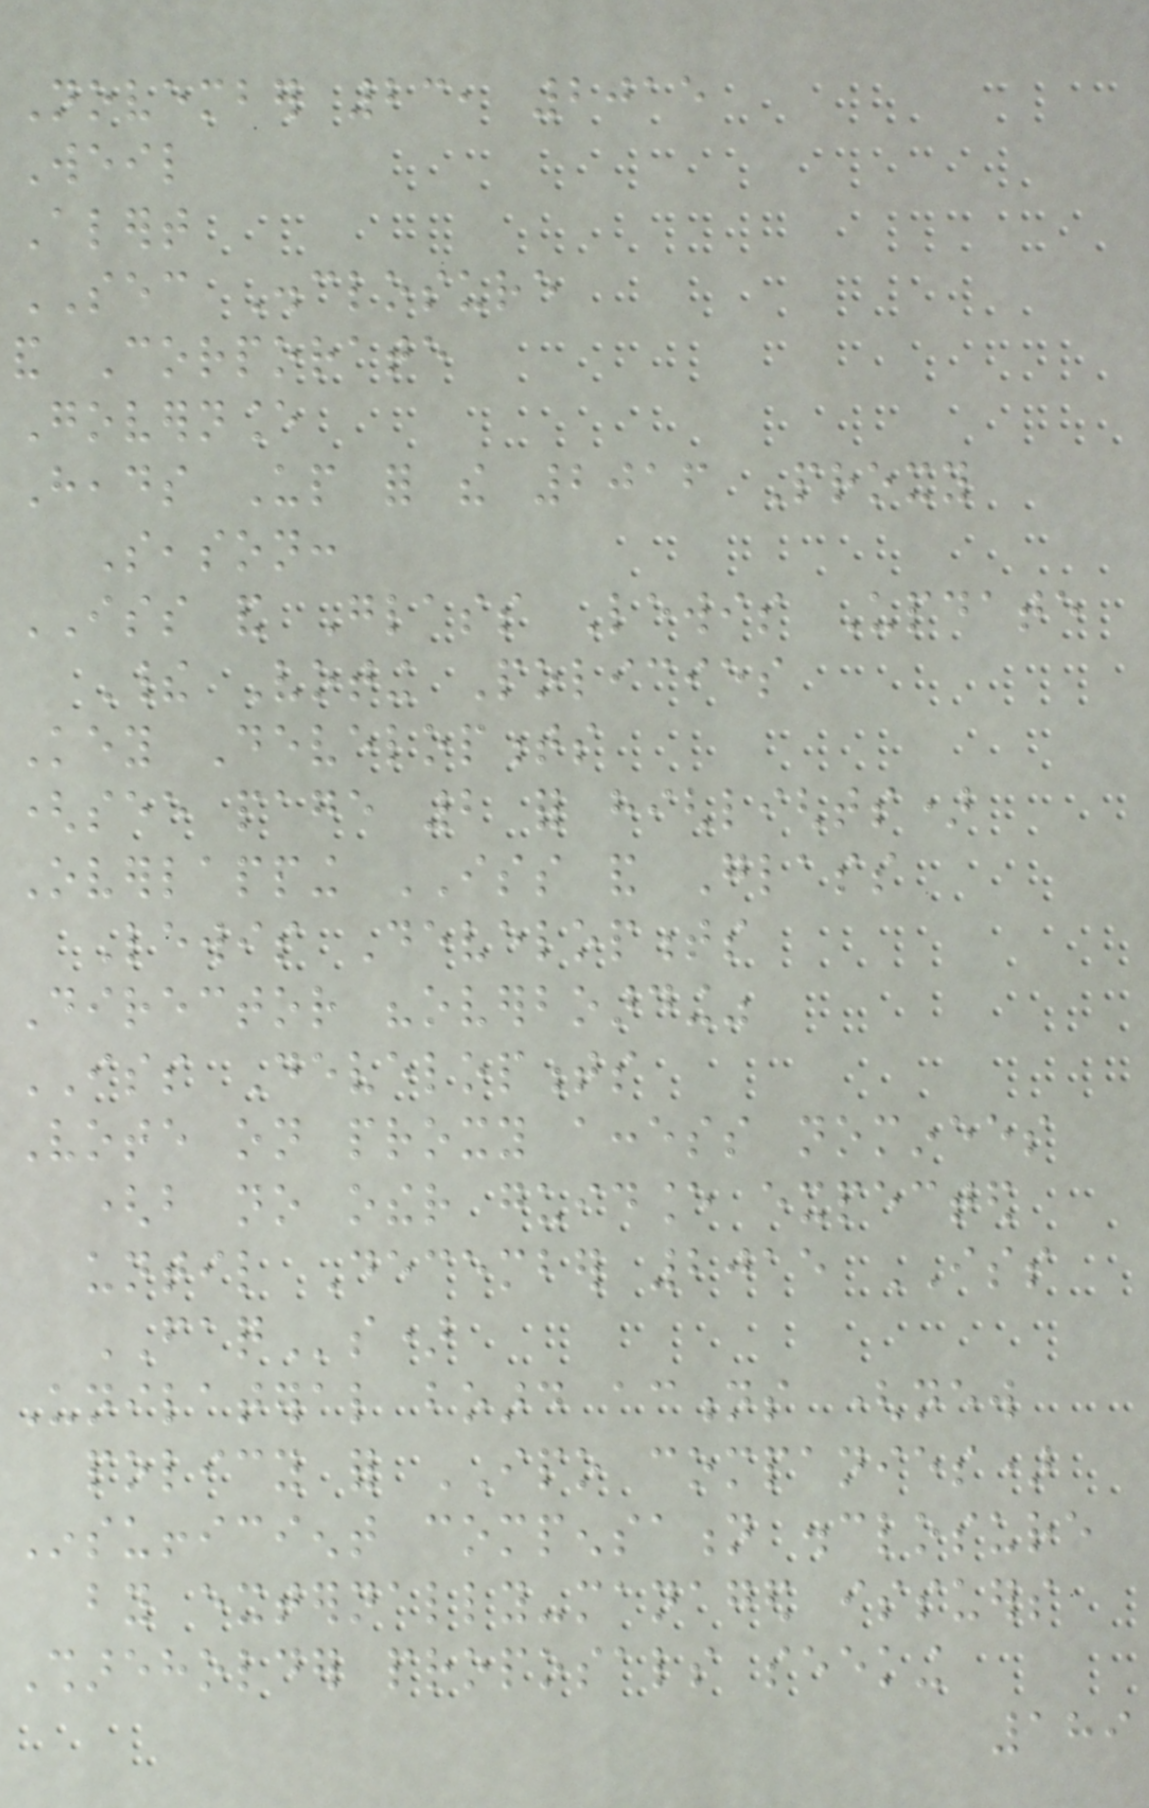November 23, 2015
Weil
Alert
SEC Disclosure
and Corporate
Governance
Heads Up for the 2016 Proxy
Season:
ISS and Glass Lewis Update
Their Voting Policies
Key Developments
(see page 2 for highlights)
Overlapping ISS and Glass
Lewis Developments
Director "overboarding"
ISS Developments
Vote on proxy access nominees
(but no other guidance expected
until December 2015 ISS
FAQs)
Unilateral board actions (new
policy for IPO companies)
Insufficient compensation disclosure
by externally-managed issuers
Shareholder proposals seeking
189
